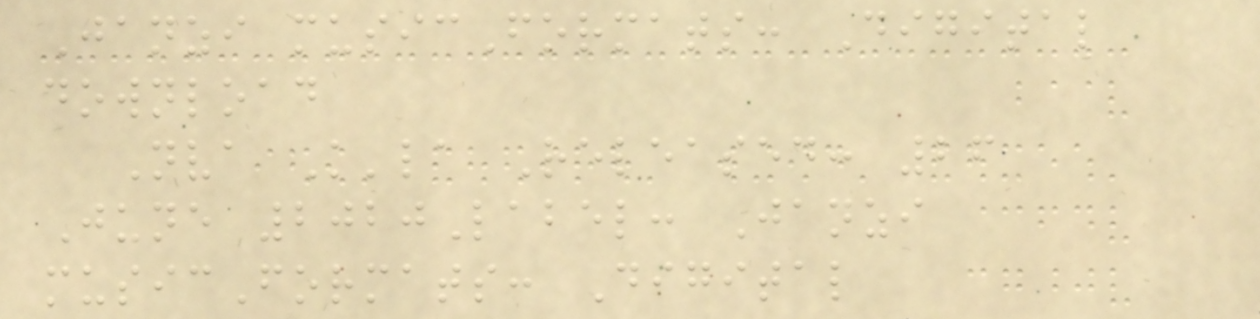Janzi musicFormats: Digital
download
Nva K'la Released: 26
June 2020Label: Janzi
musicFormats: Digital
